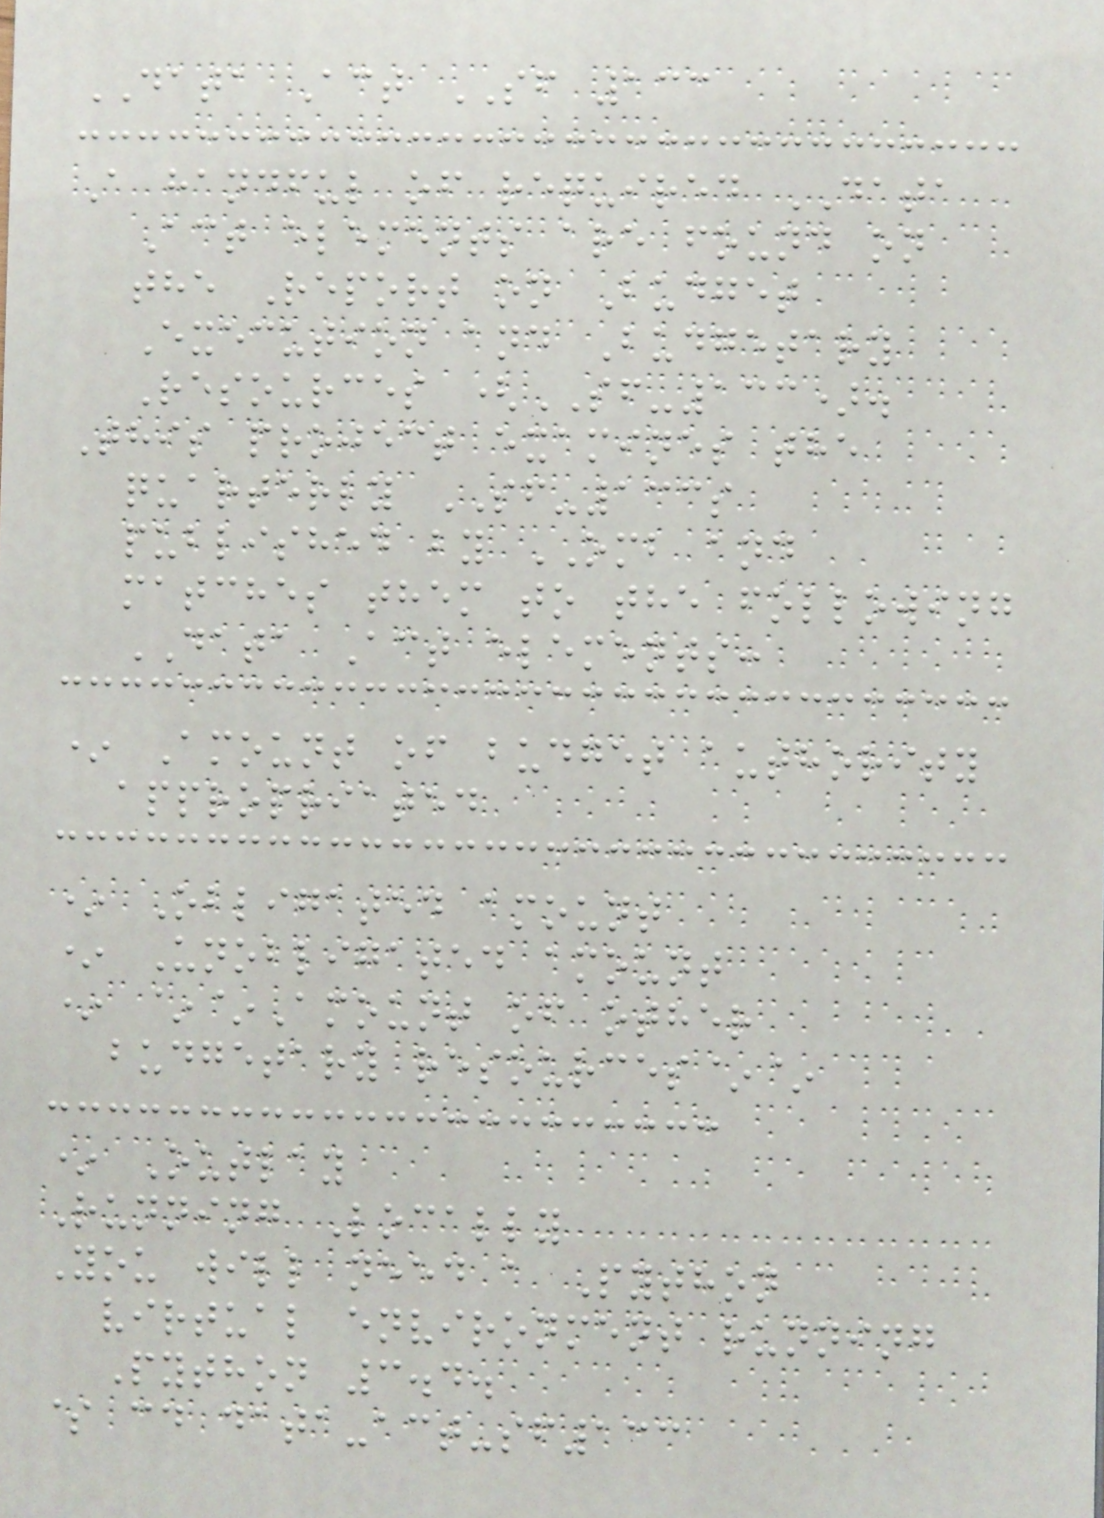DATA Act SF 133
A handful of required DATA
Act elements are found on
the Report on Budget
Execution and Budgetary
Resources (SF-133).
This project examines the
quarterly SF-133s
published by OMB and
matches them to the following
DATA Act elements:
* Amount of budget authority
appropriated
* Obligated amount
* Unobligated amount
* ~~Amount of other
budgetary resources~~
* Outlay
Running Locally
You will need a Python
virtual environment running
Python 3.4.
$ cd data-act-sf133
